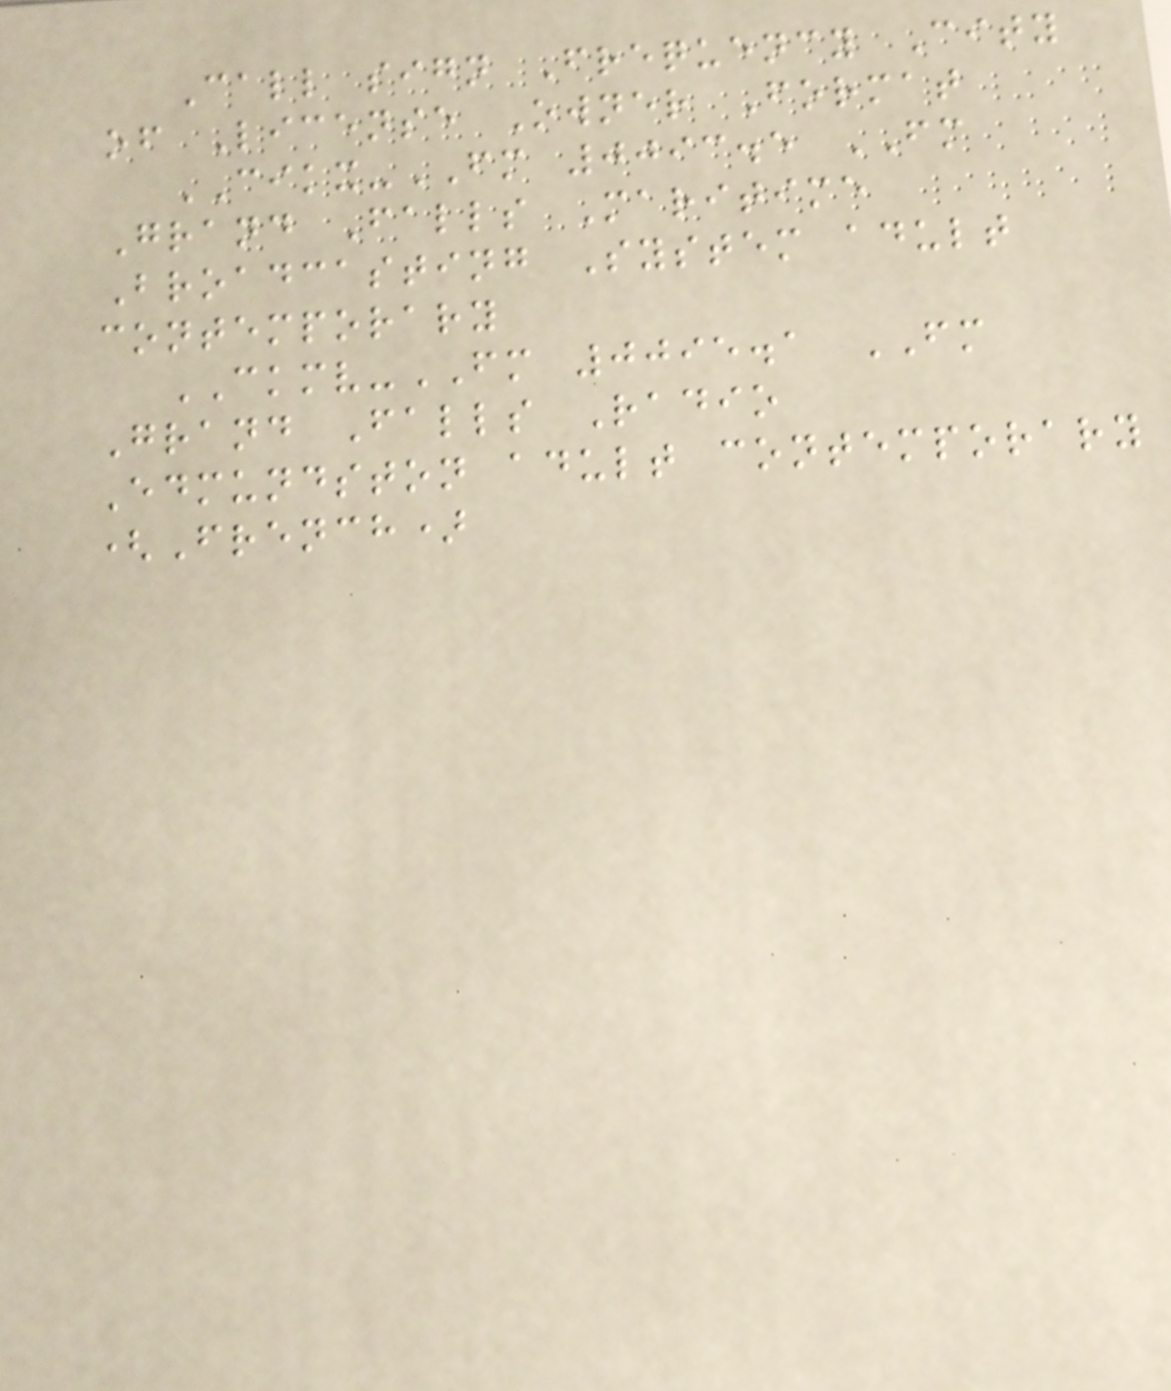Call sign Frequency City
of License Owner Format
CIKX-FM 0093.5 FM
Grand Falls Maritime
Broadcasting System adult
contemporary
CKMV-FM 0095.1 FM
Grand Falls Radio
Edmundston adult contemporary
(French)
